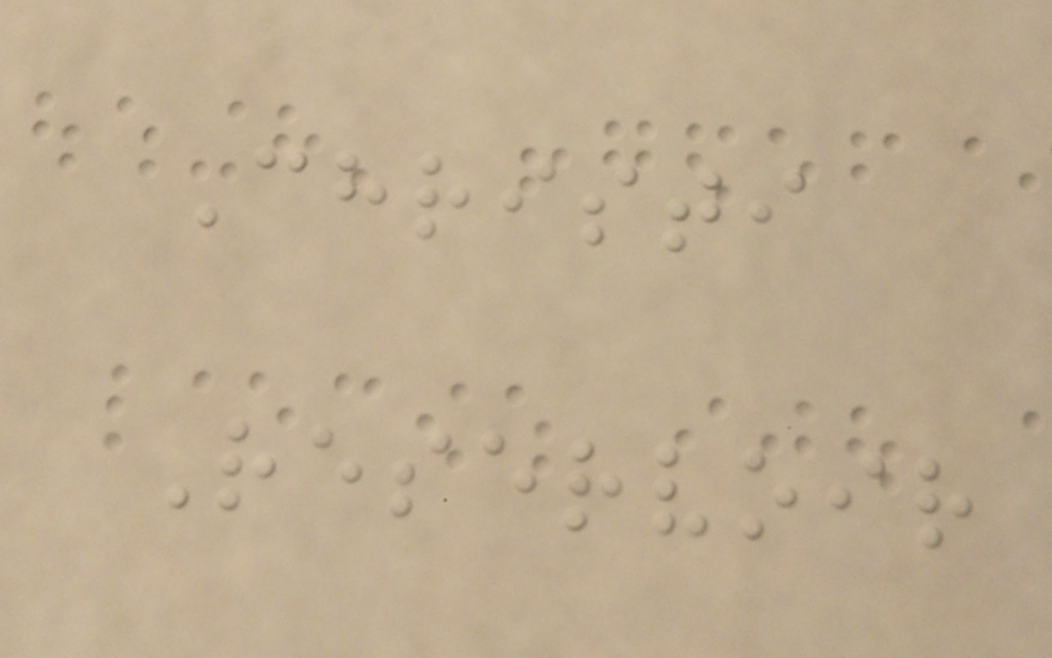Christi
Reservoir
